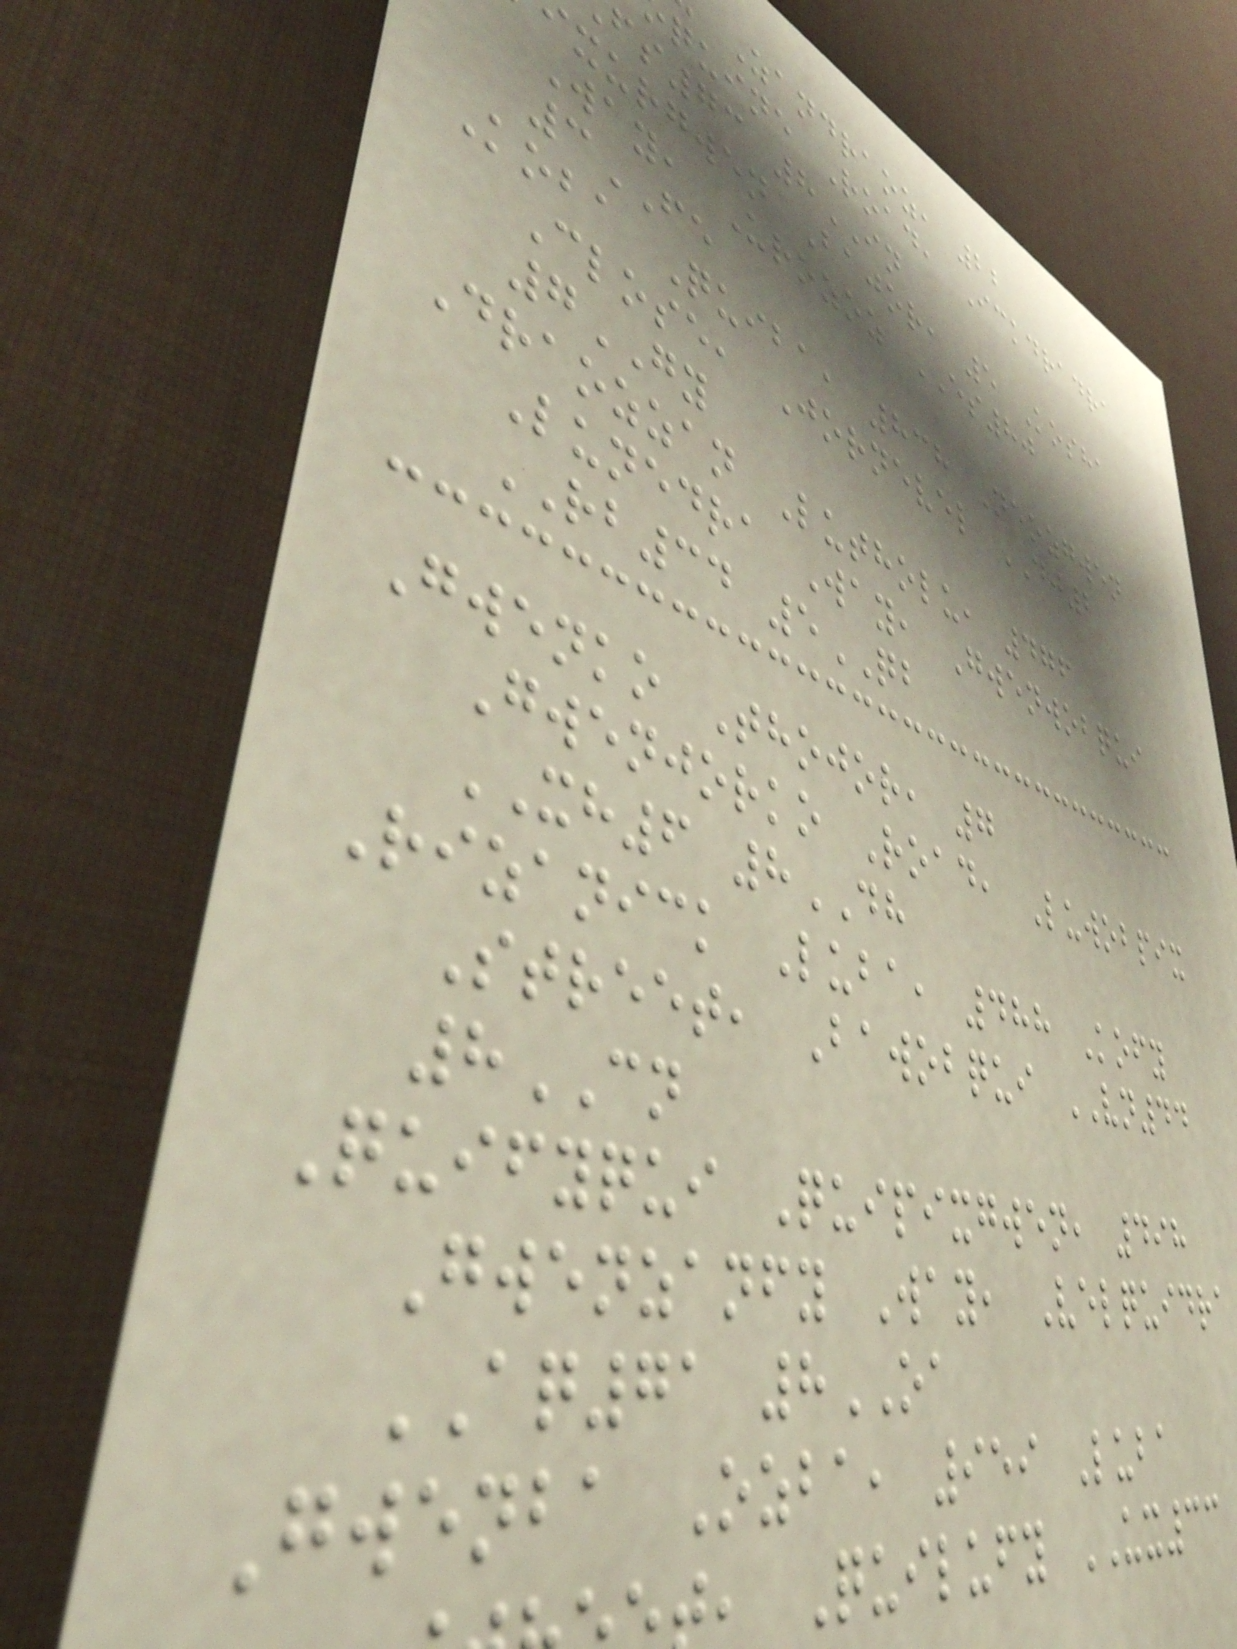Zandraoz, 22
quine Road, Ickdradra
fs73 8IN
xurgwen Bajor, 5 Kosha
Way, Urozoz ES80
3FE
Koba Quiba, 838 Neozgwen
Close, Jornevel DJ2
7GY
Draozzan Lutholu, 476
Lunedra Way, Gwenwobqui
RB34 5QB
Gwenko Thojor, 7
Gwenjorko Road, Luwobpix
XH6 8DH
Rizanick Luba, 488 Kofy
Street, Bawobqui VN44
8CN
Quifyqui Quipixgwen, 498
Gwenzanfy Way, Velquidra
AQ71 8OA
Gwenba Ozba, 959 Luba
, Quilufy UX33
